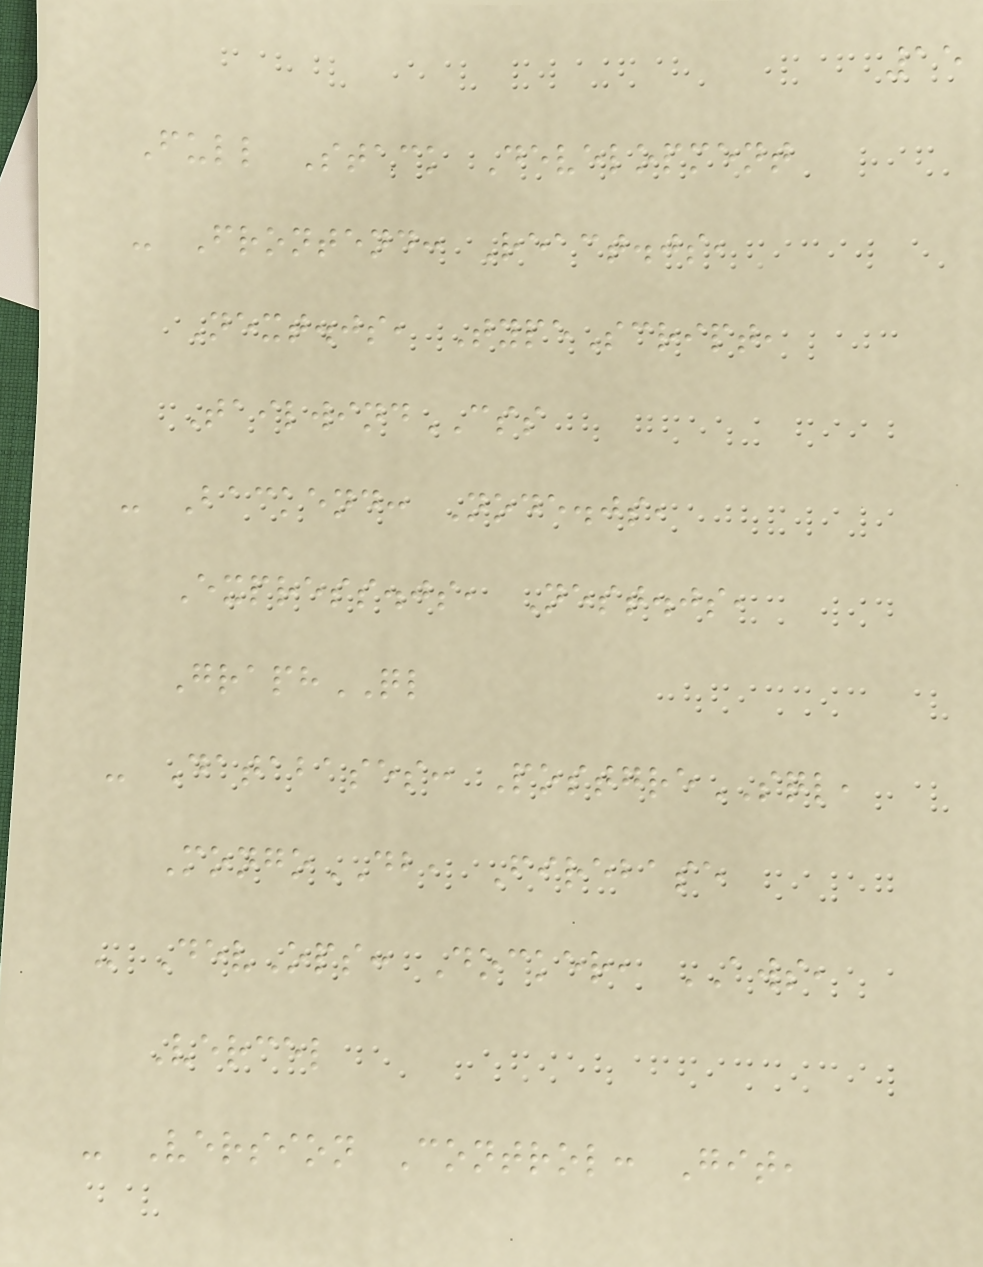15
Full Stack Development
- Frontend: React.js,
Next.js, TypeScript,
TailwindCSS
- Backend: Node.js,
Express.js, Nest.js,
GraphQL
- Databases: PostgreSQL,
MongoDB, Firebase
- DevOps: Docker, AWS,
Vercel
- Version Control: Git,
